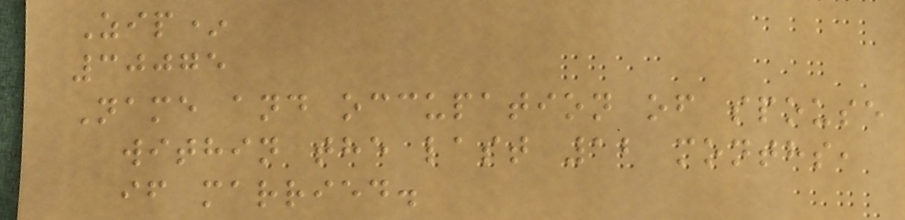Zip*
30075
Name and occupation of spouse
within the last 12 months,
if married.
